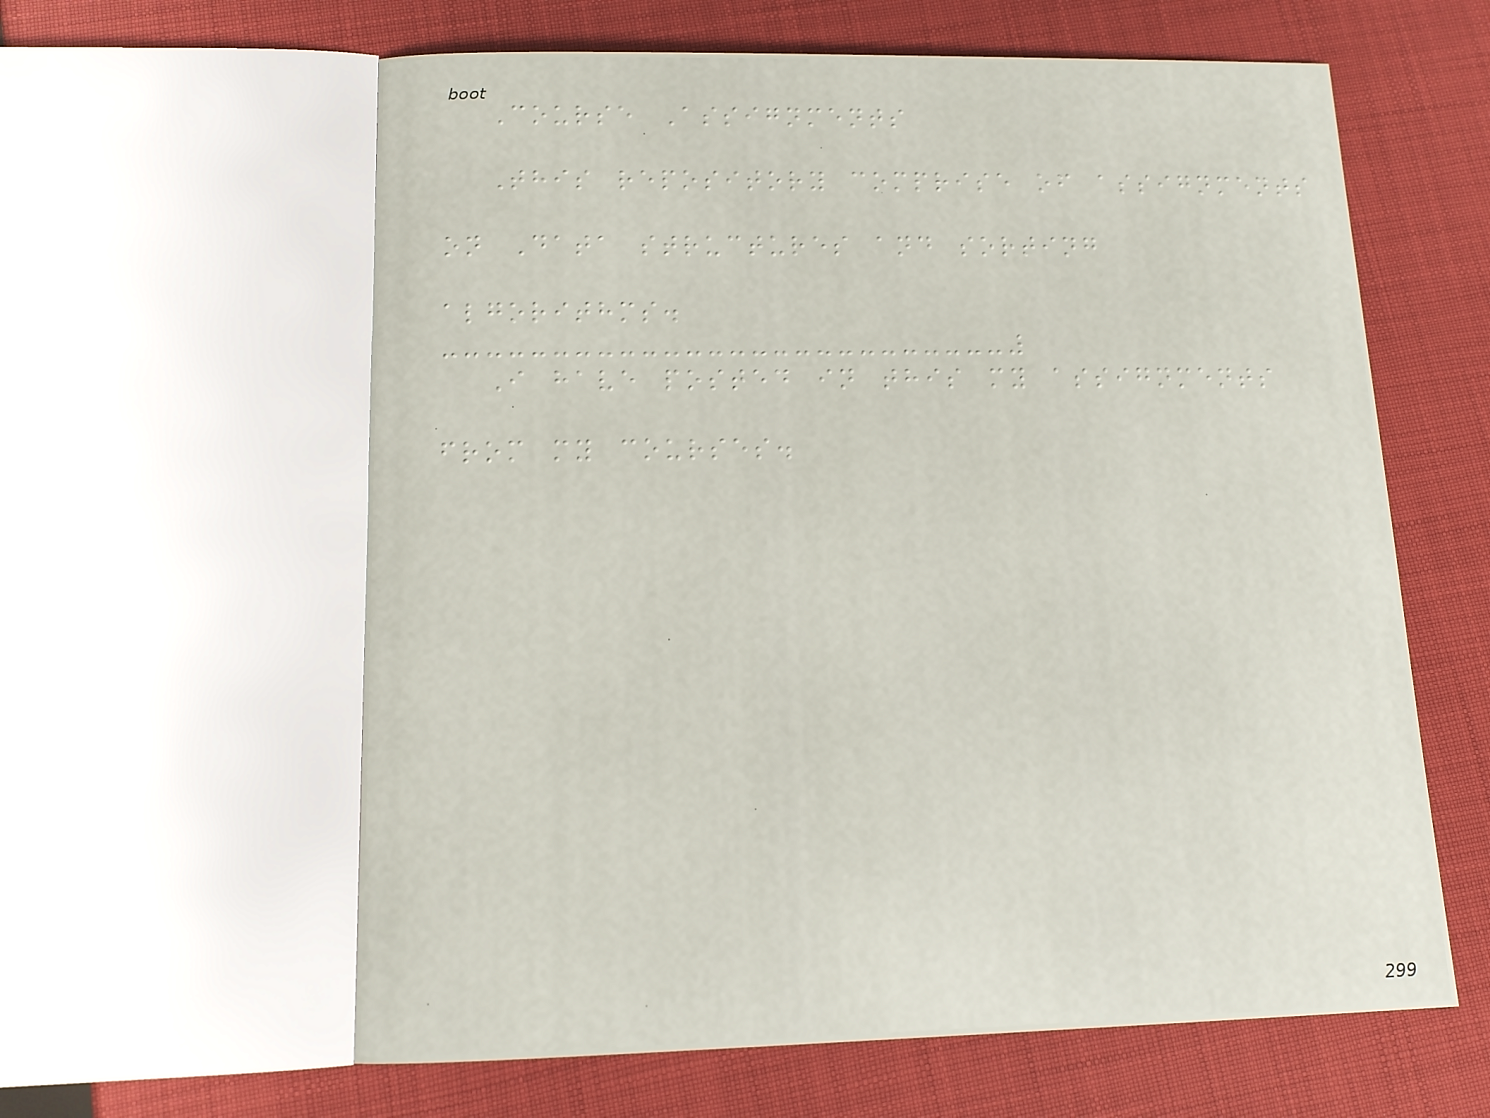Course Assignments
This repository comprise of assignments
on Data structures and sorting
algorithms.
I have posted in this my assignments
from my courses.
